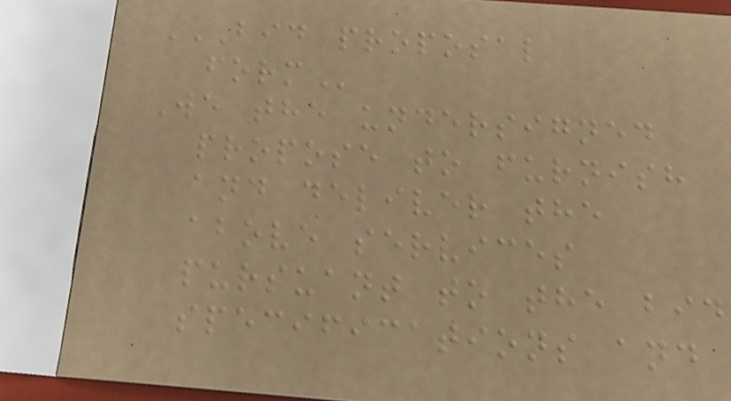BID PROPOSAL
FORM
We the undersigned
propose to furnish
and deliver the
above services
pursuant to the bid
specifications and
